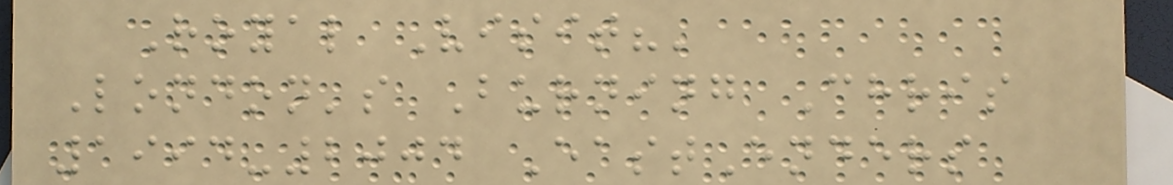Royal Visit?'
London's Burning Chris
1994-2004 EastEnders
